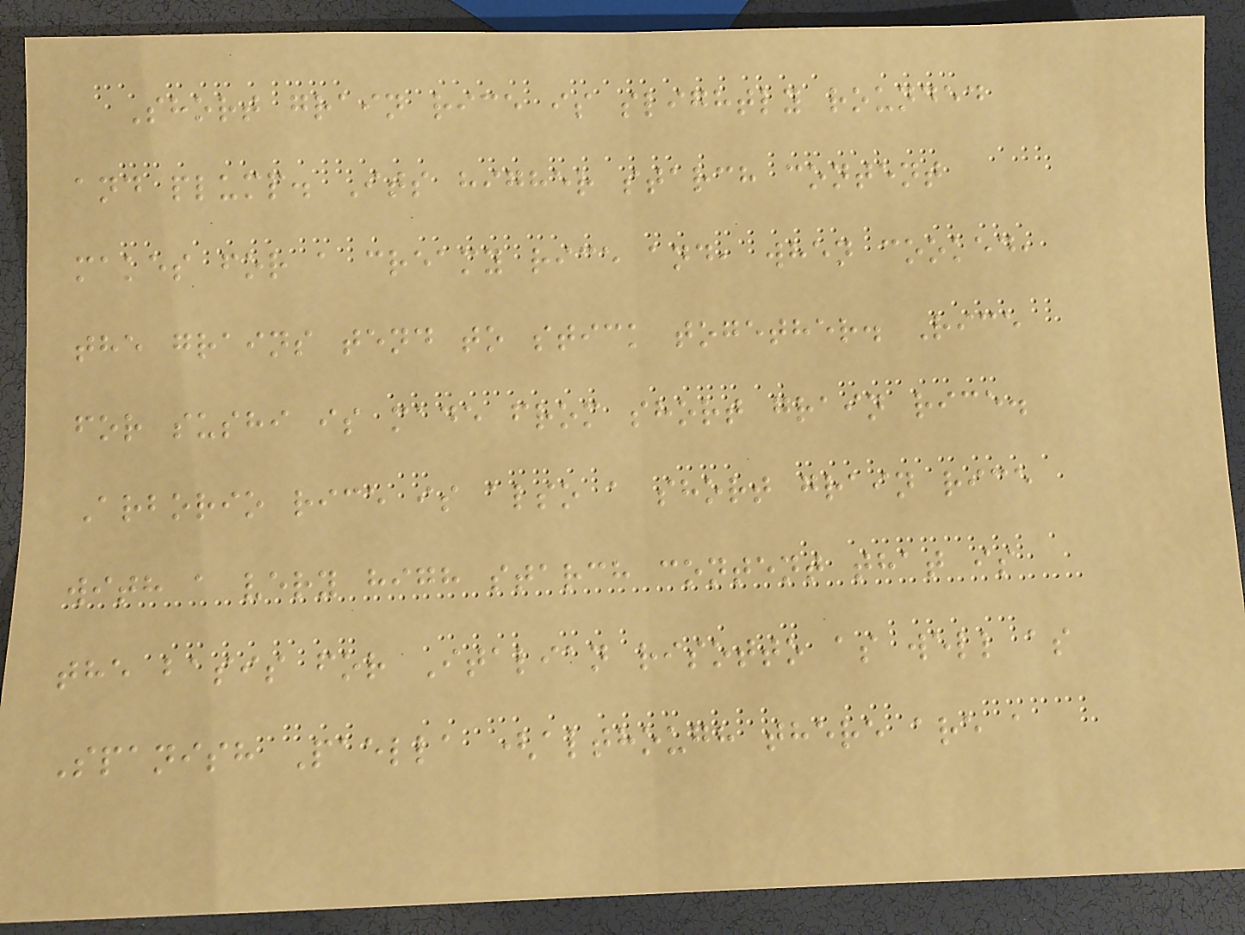Short grain rice is slightly rounded
and plump. Its higher starch content
makes for a creamy rice and, when cooked,
the grains tend to stick together. Rice
for sushi is made from short grain rice.
Arborio rice is also a short grain rice
with a very high starch content that is
the basis for Italian risotto as well as
Spanish Paella (although there are a
